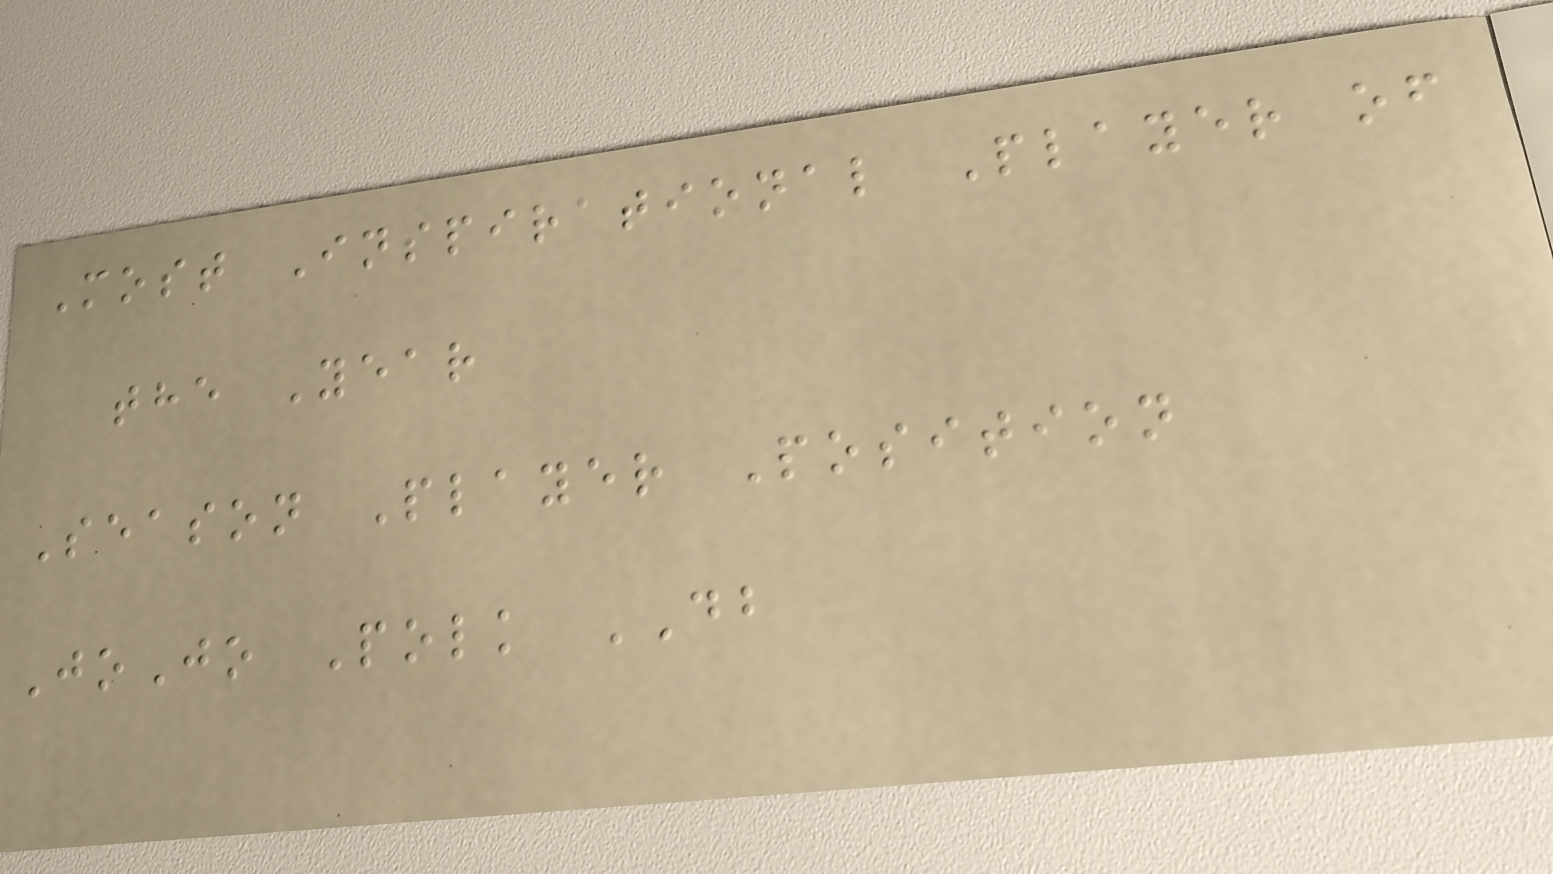Most Inspirational Player of
the Year
Season Player Position
JoJo Polk DB
